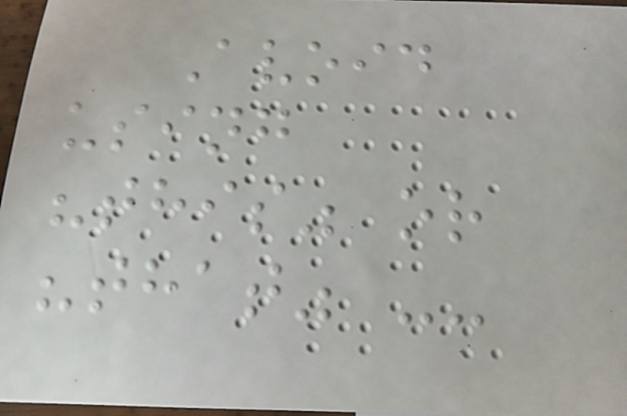Avoid
using
"this" or
"that" --
